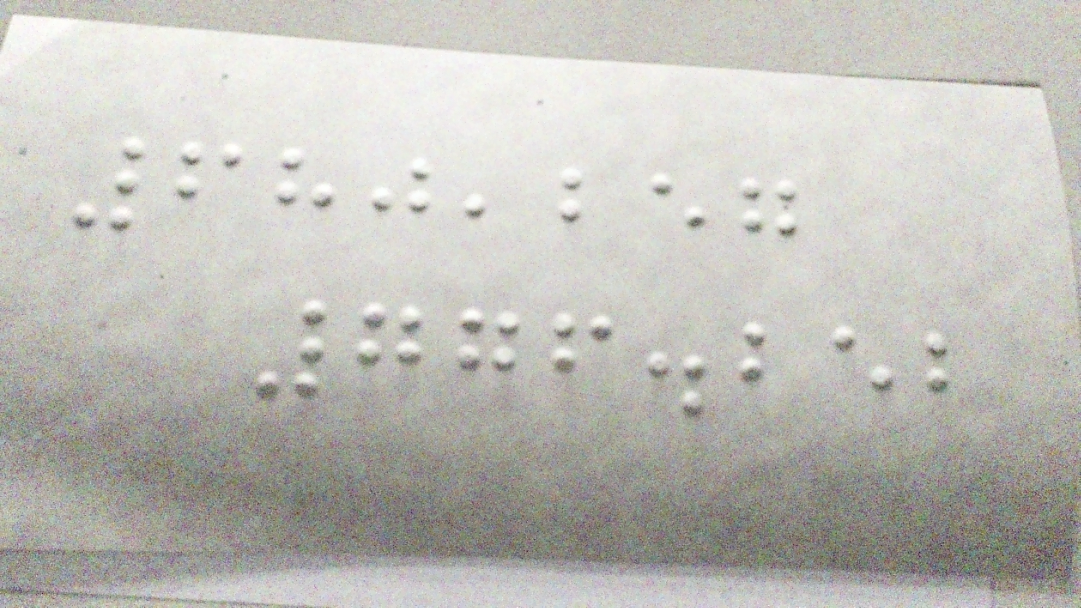680,257
776.252
